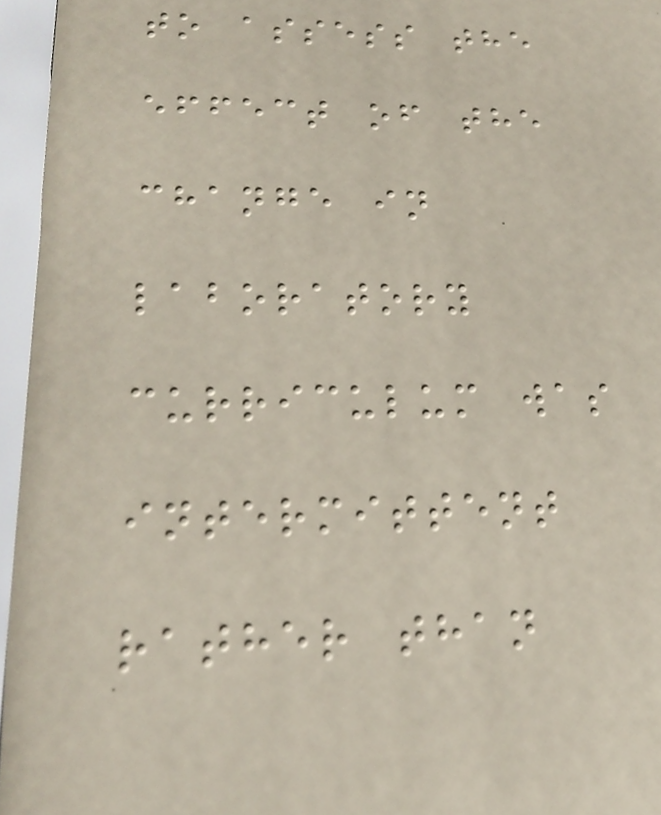to assess the
effect of the
change in
laboratory
curriculum was
intermittent
rather than
